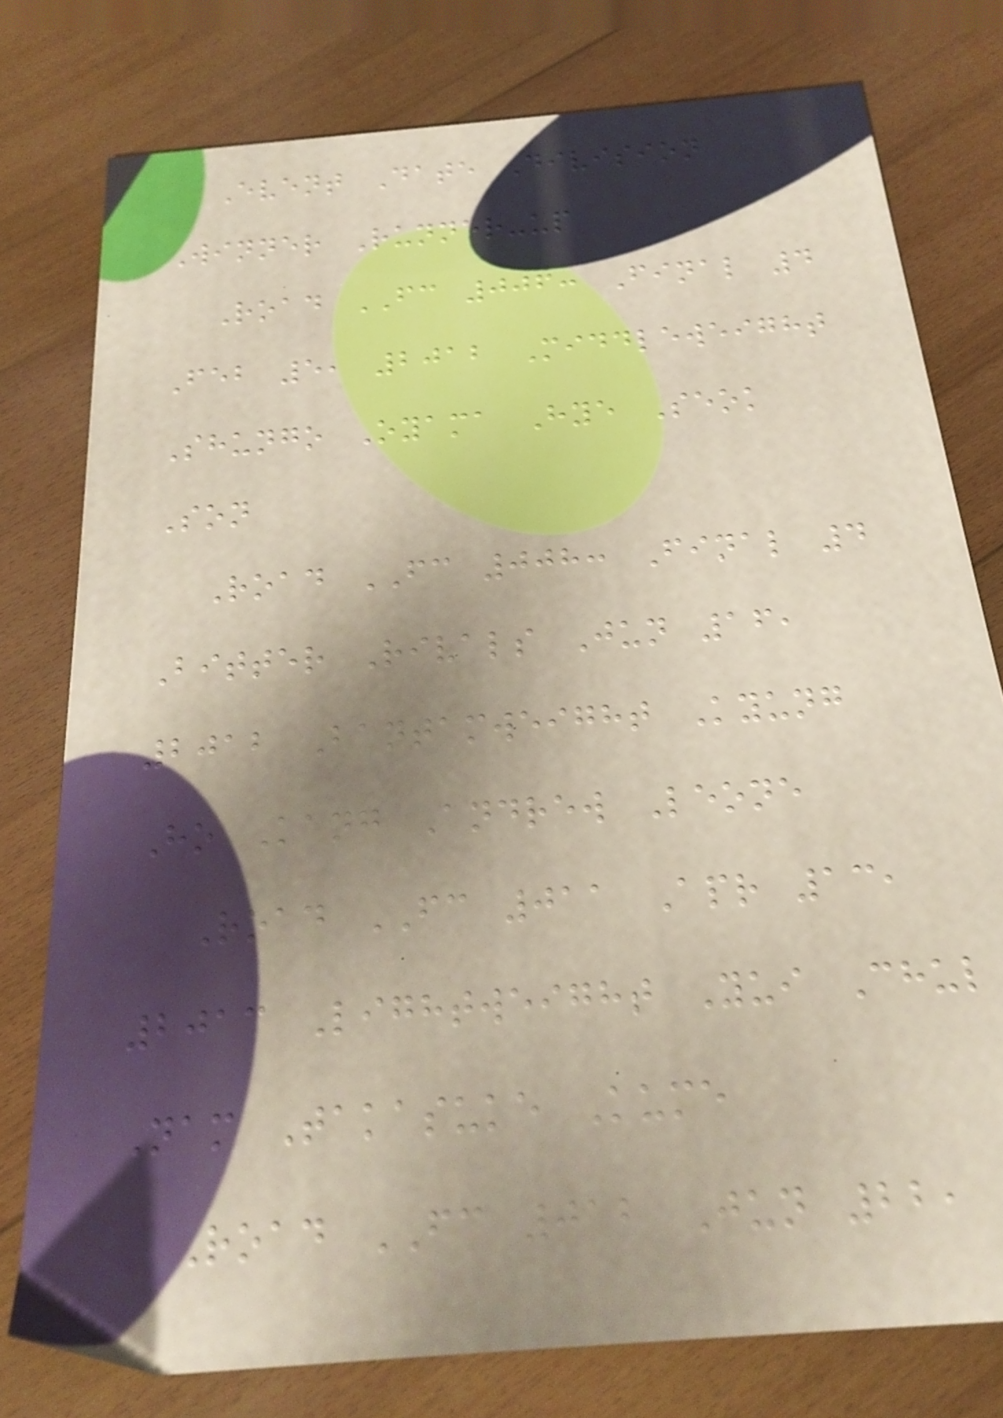Event Date Division
Winner Runner-up
Road FC 006: Final 4
Feb 5, 2012 Middleweight
Shungo Oyama Hye Seok
Son
Road FC 008: Final 4
Bitter Rivals Jun 16,
2012 Bantamweight Kyung
Ho Kang Andrew Leone
Road FC 011 Apr 13,
2013 Lightweight Yui Chul
Nam Takasuke Kume
Road FC 012 Jun 22,
